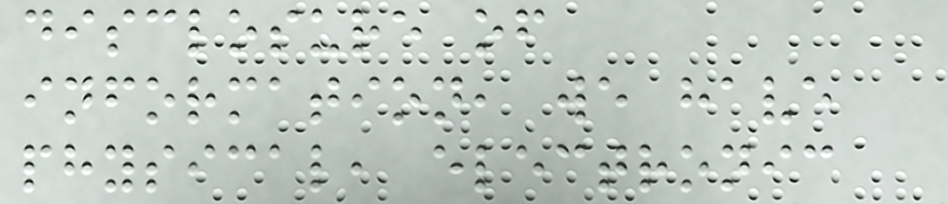disclosure of
information, we have
physical, electronic
